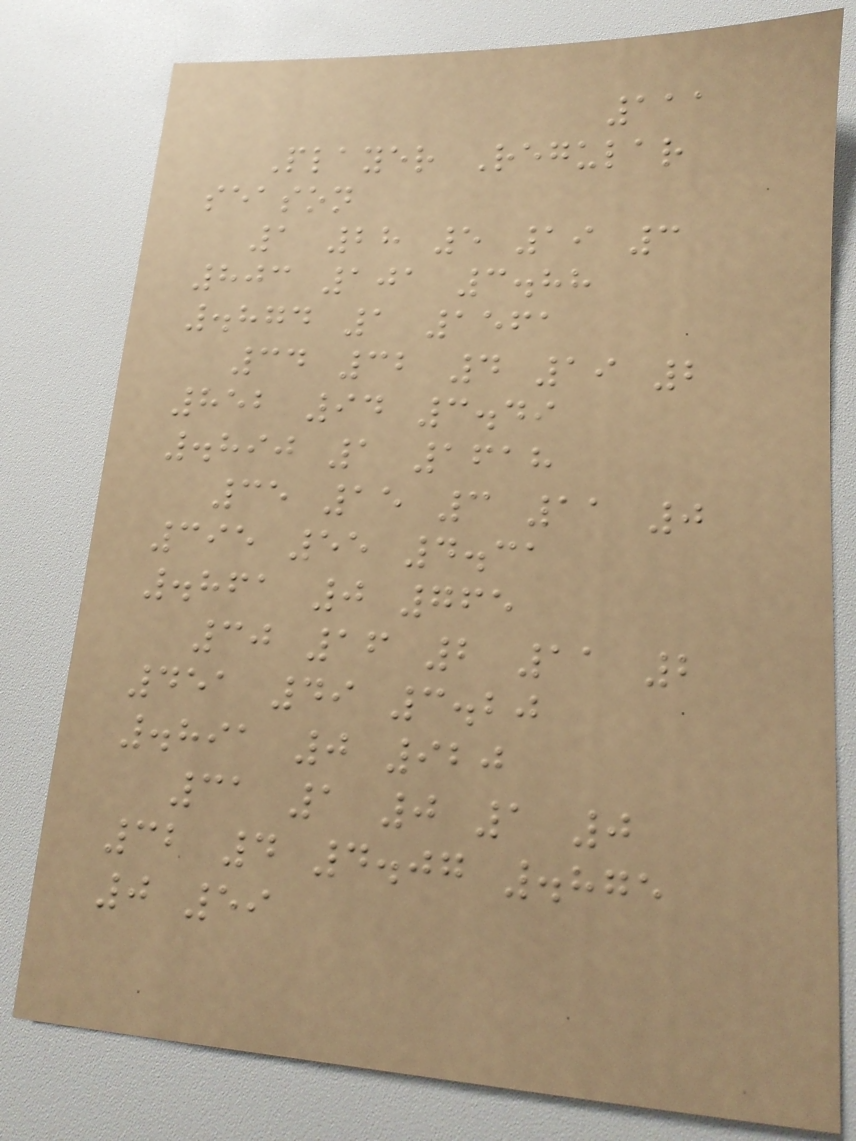111
Player Regular
season
1 28 5 19 3
803 101 3.88
.874 1 1561
34 32 4 19 2
852 94 3.49
.890 1 1618
35 15 3 11 0
395 55 4.31
.861 0 765
30 16 2 11 2
451 49 3.20
.891 0 920
31 1 0 1 0
32 4 4.07 .875
0 59
